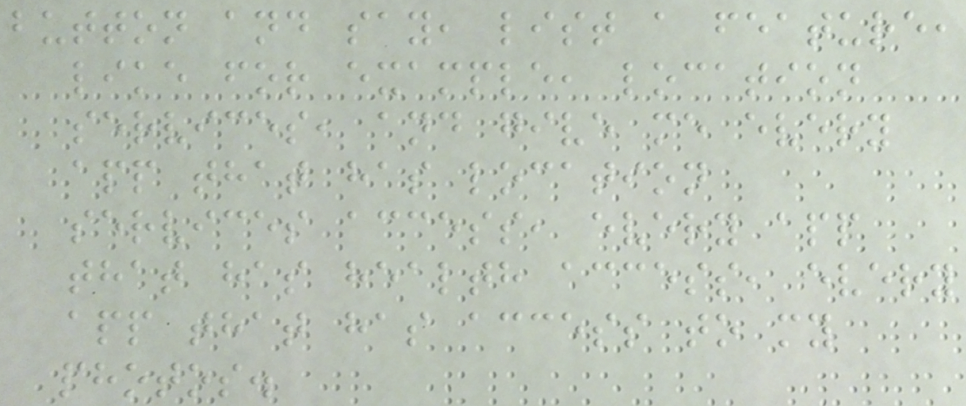button and say, list a feature,
like for example, location
services, and give me every
app that has location
services access, every app
that has health access, every
app that has access to my
photos.
